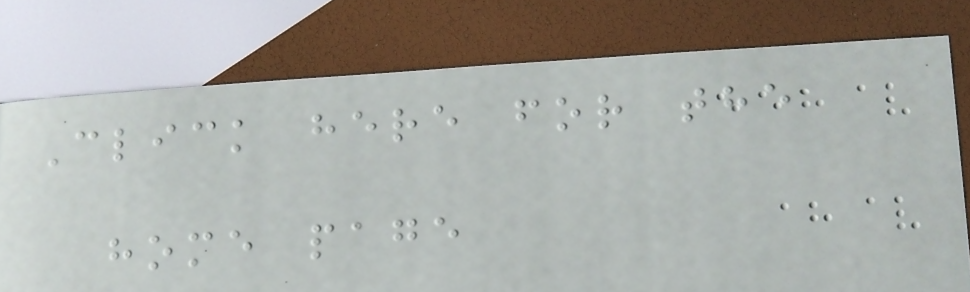Click here for the
home page
